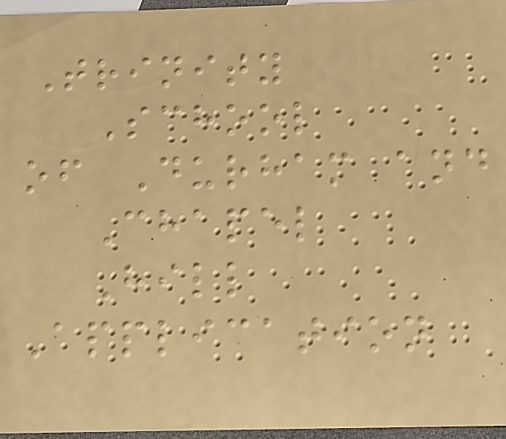Trinity
School
of Durham and
Chapel
Hill
Application
